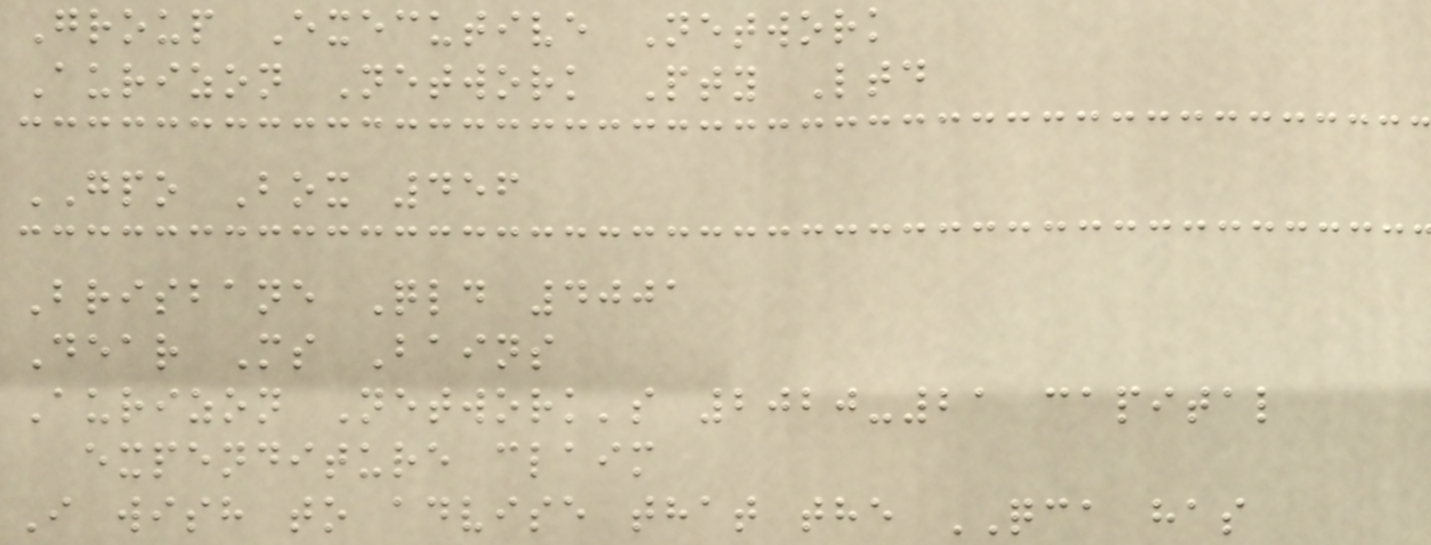Group Executive Network
Aurizon Network Pty Ltd
GPO Box 456
Brisbane Qld 4001
Dear Ms Bains
Aurizon Network's 2020-21 capital
expenditure claim
I wish to advise that the QCA has
